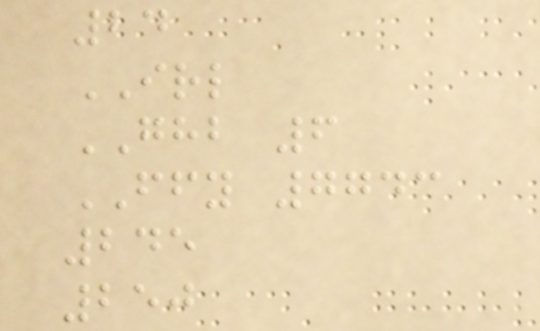24
IRL
GHB 6
FFY 7743
245
250
